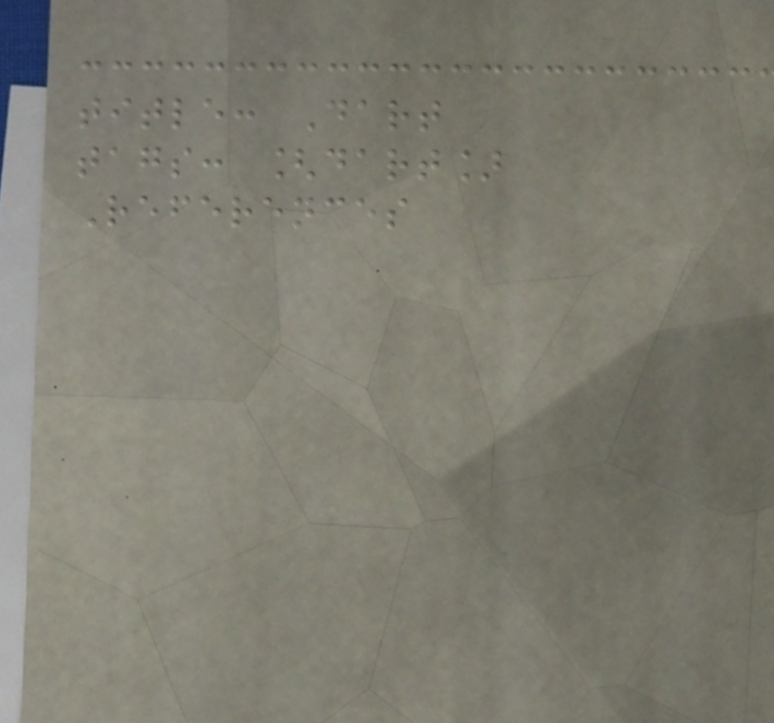title: Dart
tags: [dart]
References
